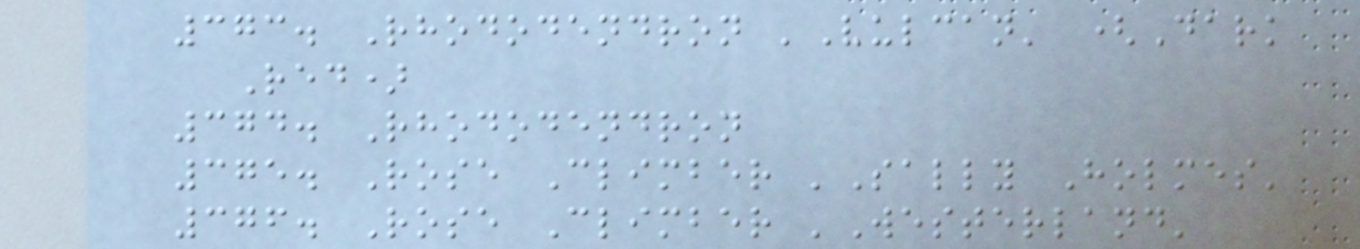373. Rhododendron 'Vulcan' (Dark
Red)
374. Rhododendron
375. Rose Climber 'Sally Holmes'
376. Rose Climber 'Westerland'
